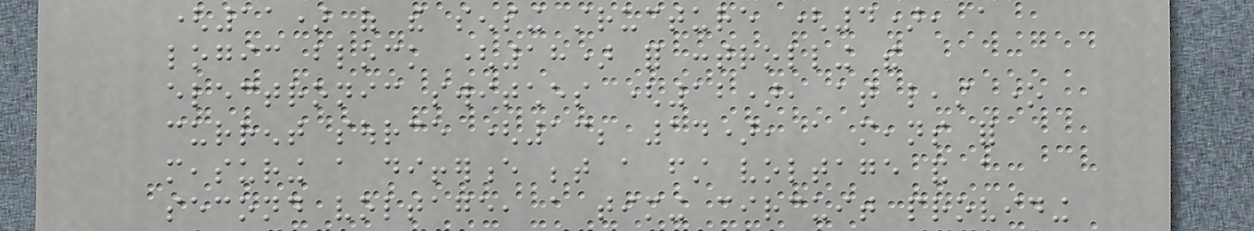(11) of the sensing structure (4), a
logic block (18) for controlling the
electronic switches (12), at least one
current source (13; 14), a means for
measuring a difference between a first voltage and a
second voltage, a timing circuit providing
